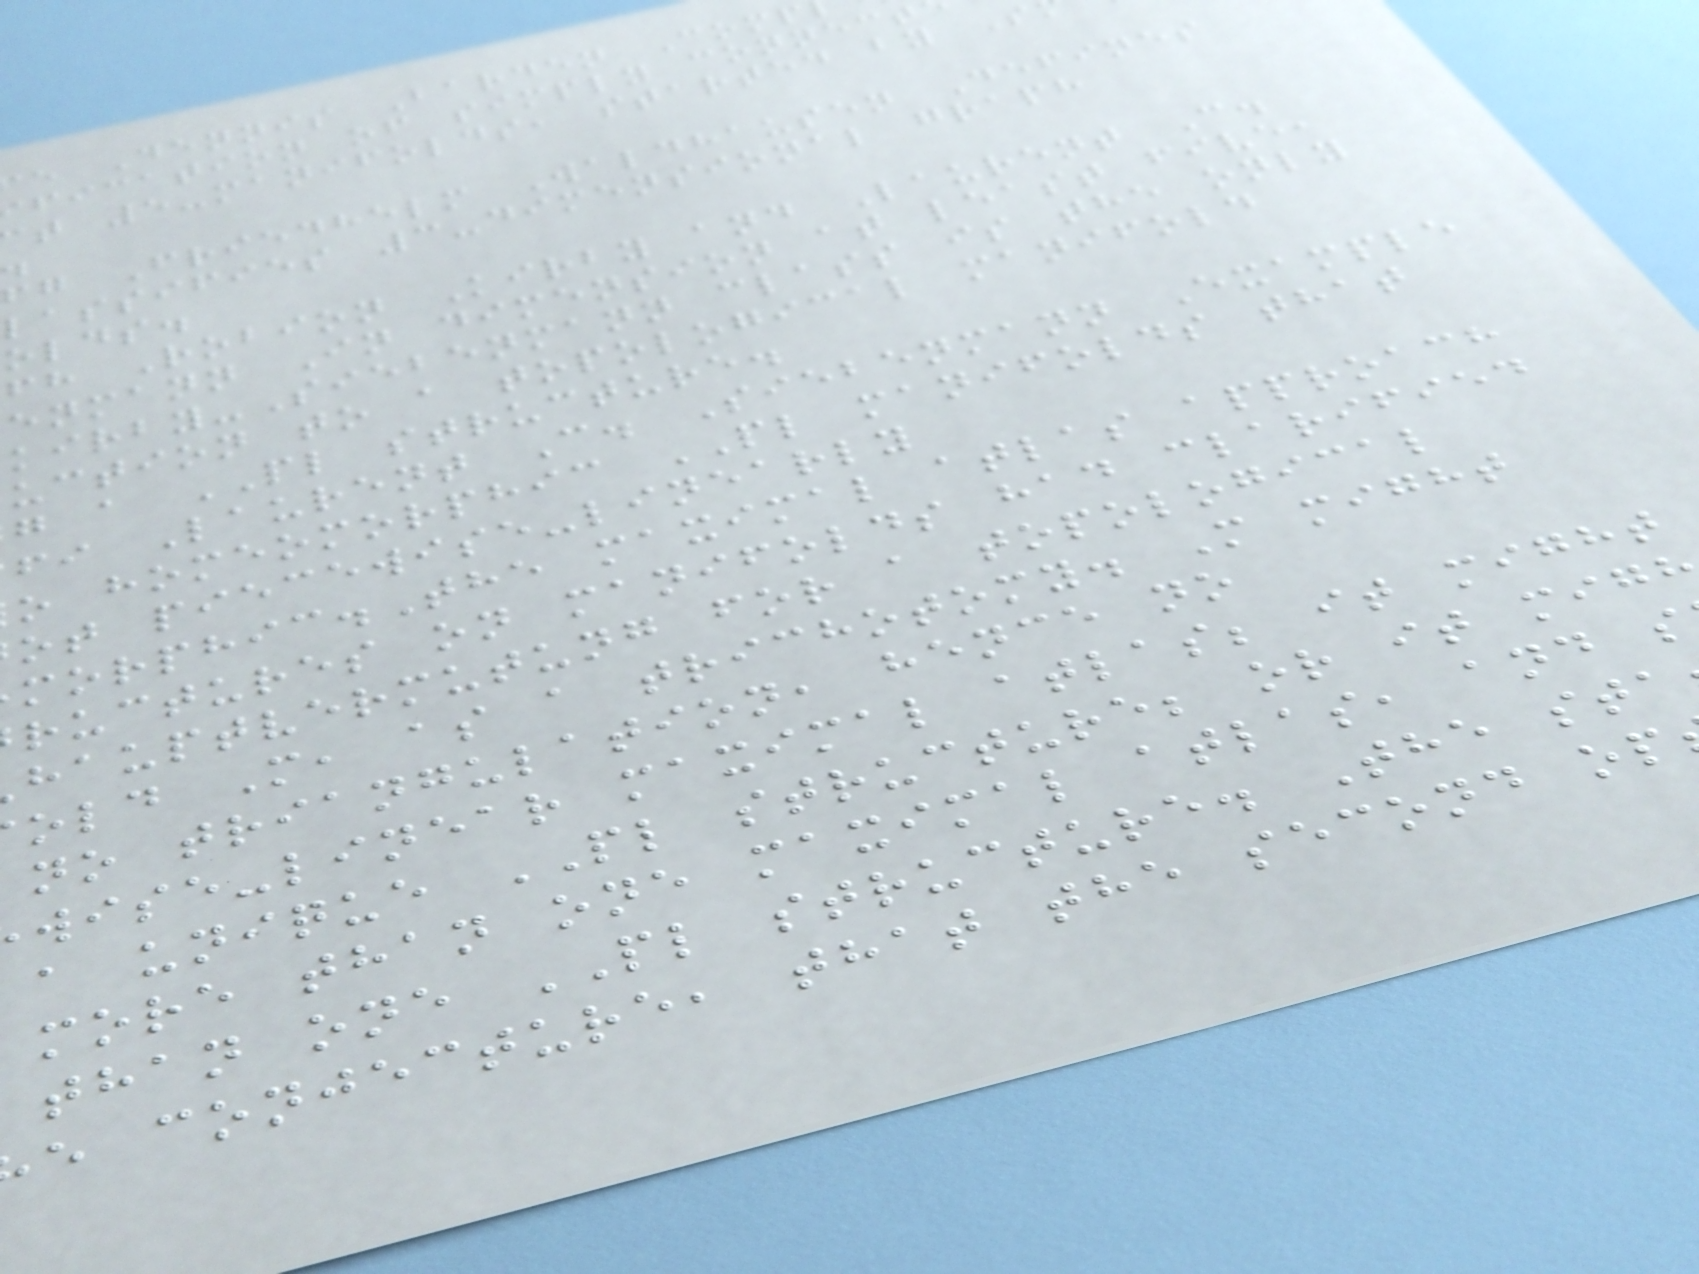e Dennis Barden Comp
fication of simply connect
t 5-manifolds, started by S
fg Friedhelm Waldhausen Defines
lassifies 3-dimensional graph
olds.
fh Robion Kirby and Laurent C.
enmann In dimension at least five,
irby-Siebenmann class is the only
uction to a topological manifold
g a PL structure.
fi Laurent C. Siebenmann Example
o homeomorphic PL manifolds that
ot piecewise-linearly
morphic.The maximal atlas approach
ructures on manifolds had clarified
hauptvermutung for a topological
old M, as a trichotomy. M might
no triangulation, hence no
wise-linear maximal atlas; it might
a unique PL structure; or it mig
more than one maximal atlas, and s
than one PL structure. The sta
e conjecture, that the second op
